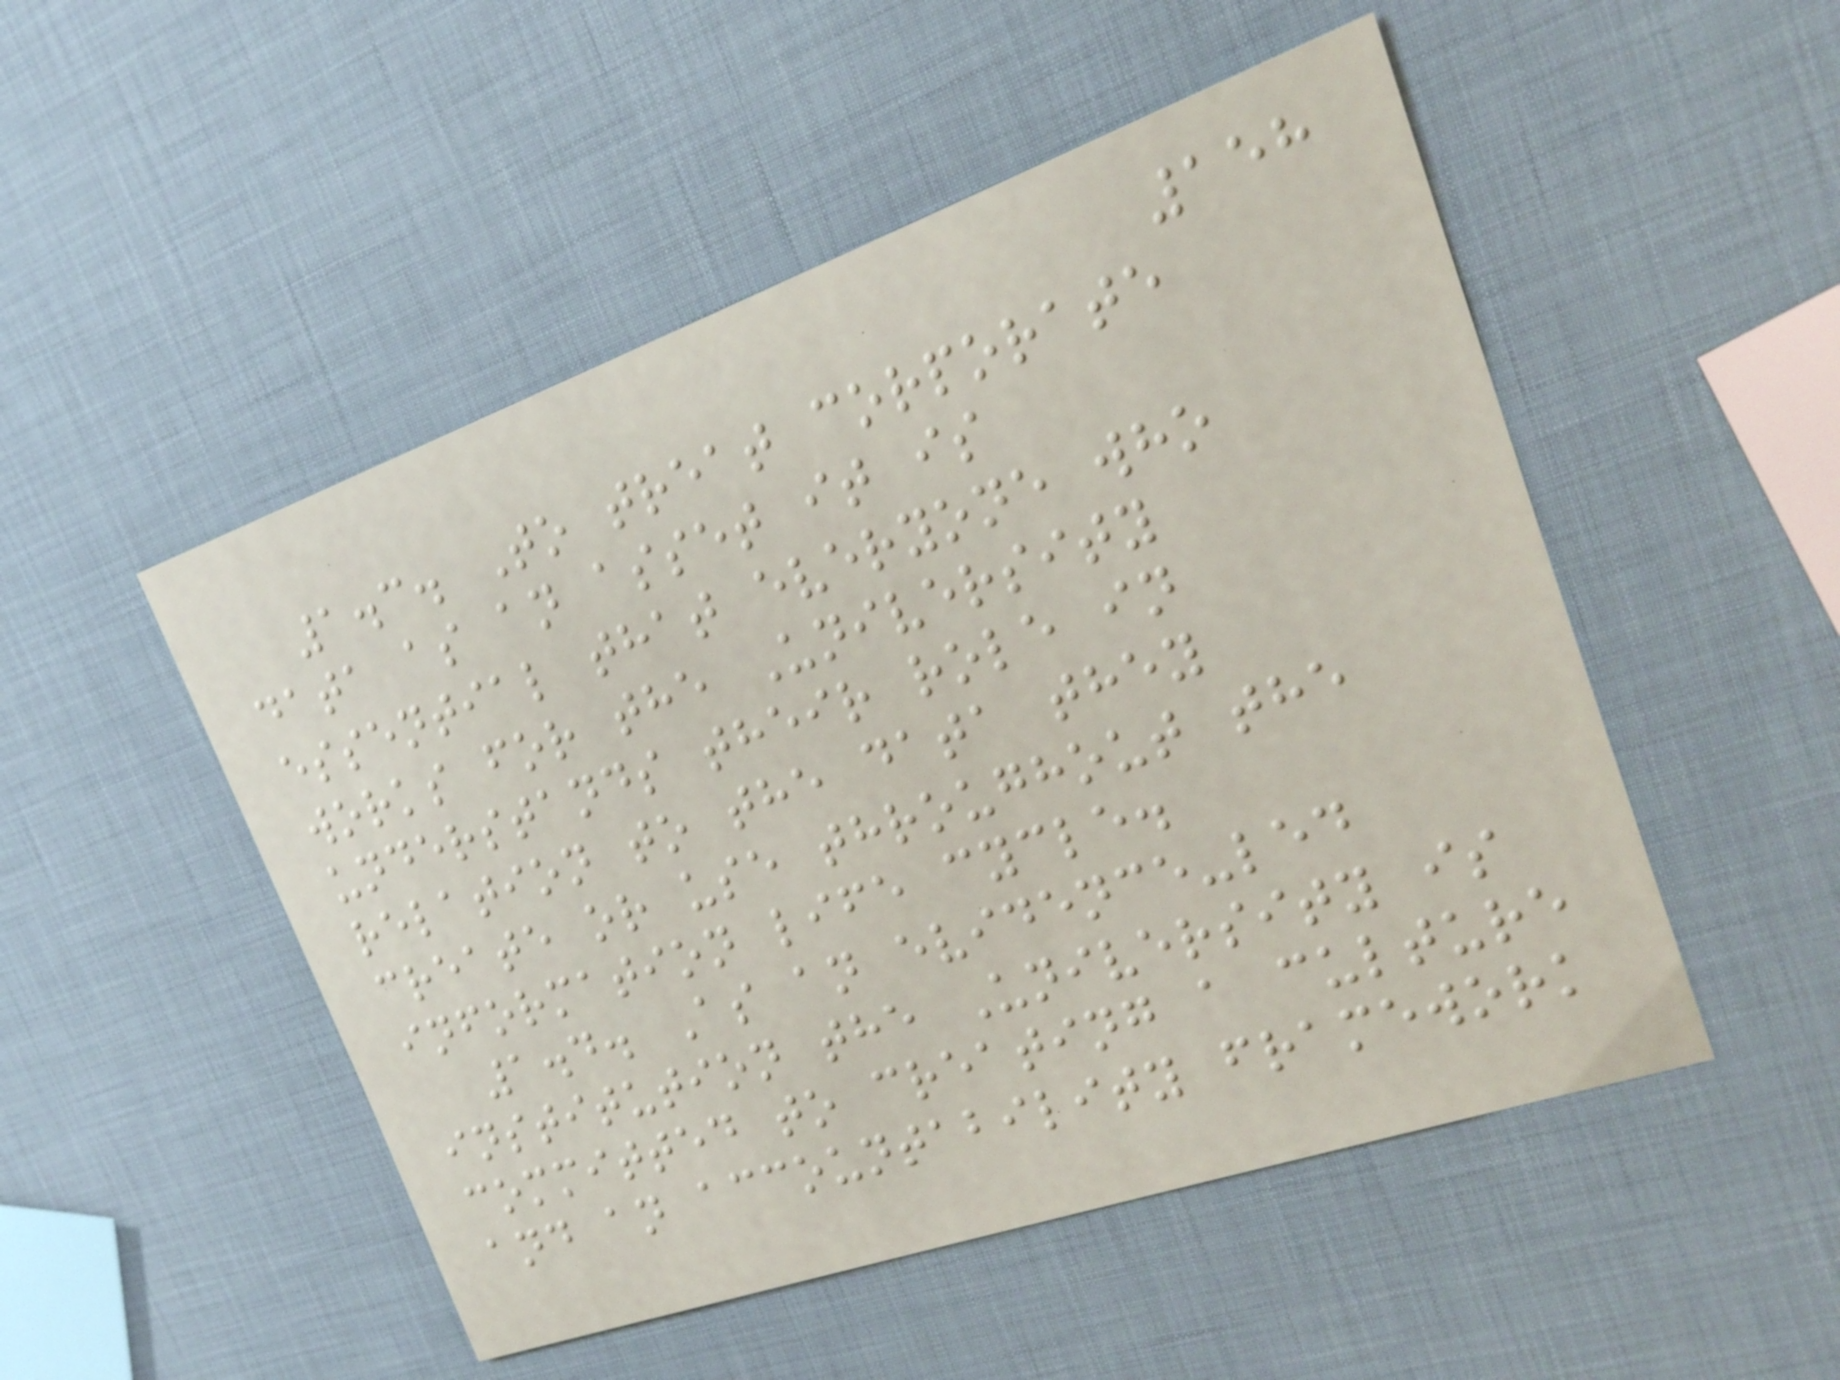158
1.3. To treat corporate
data as an asset it is
essential that everyone who
works for the University
understands their role in
relation to the data they
create or use throughout the
information life cycle.
1.4. As an evidence-led
institution the University is
committed to creating a culture
and an accountability framework
